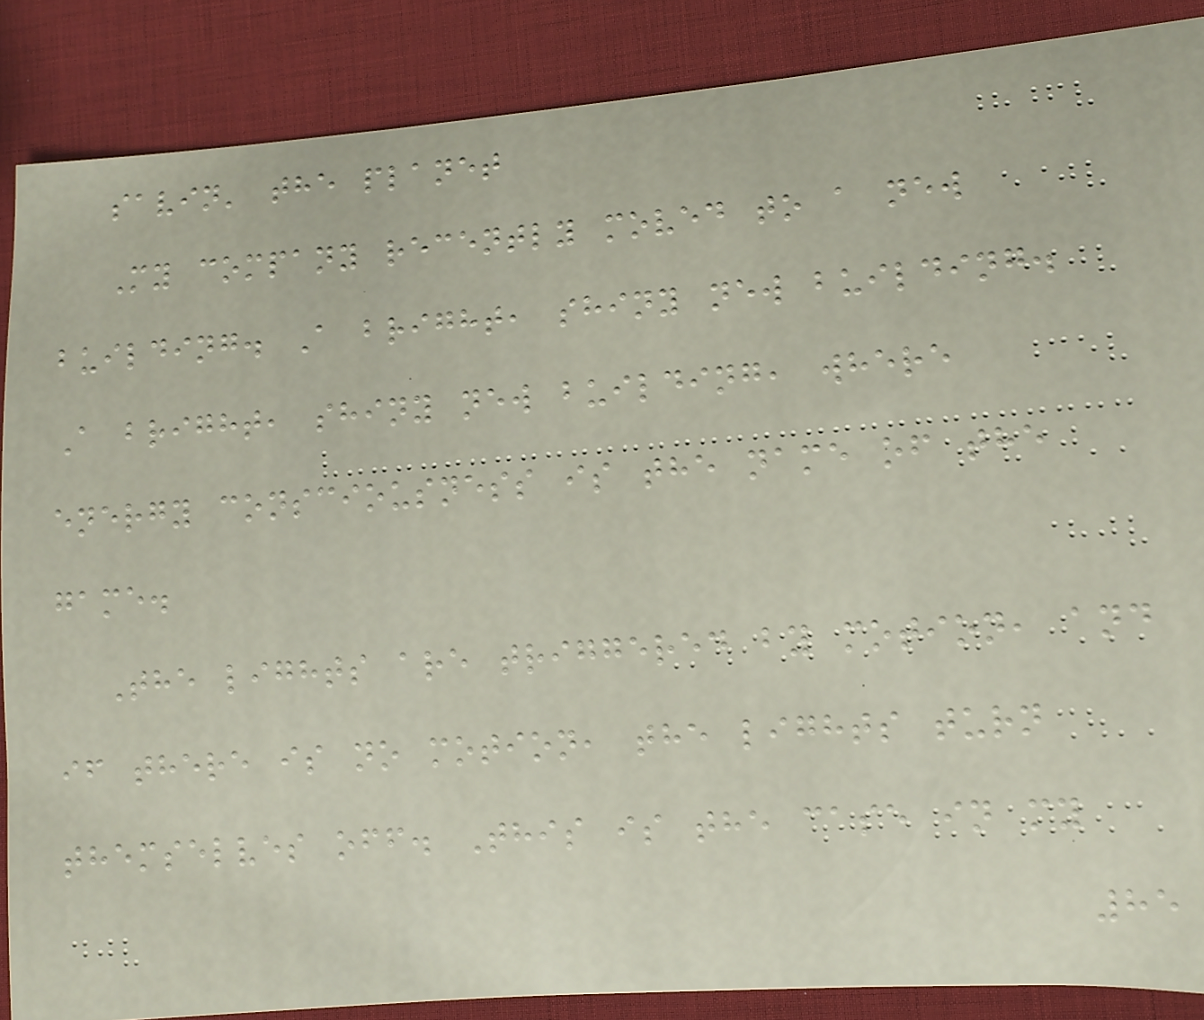savin' the planet
My company recently moved to a new
building. A bright, shiny new building.
A bright, shiny new building, where
energy consciousness is the name of the
game.
The lights are triggered by motion, and
if there is no motion, the lights turn
themselves off. This is the case in my
85
